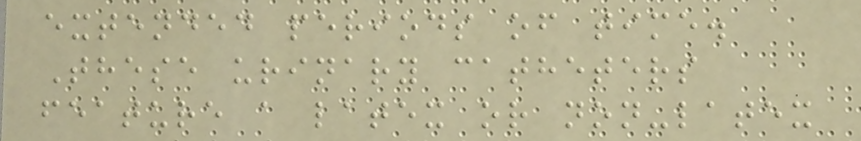extended periods of time.
These urinary catheters
feature a latex or non-latex
